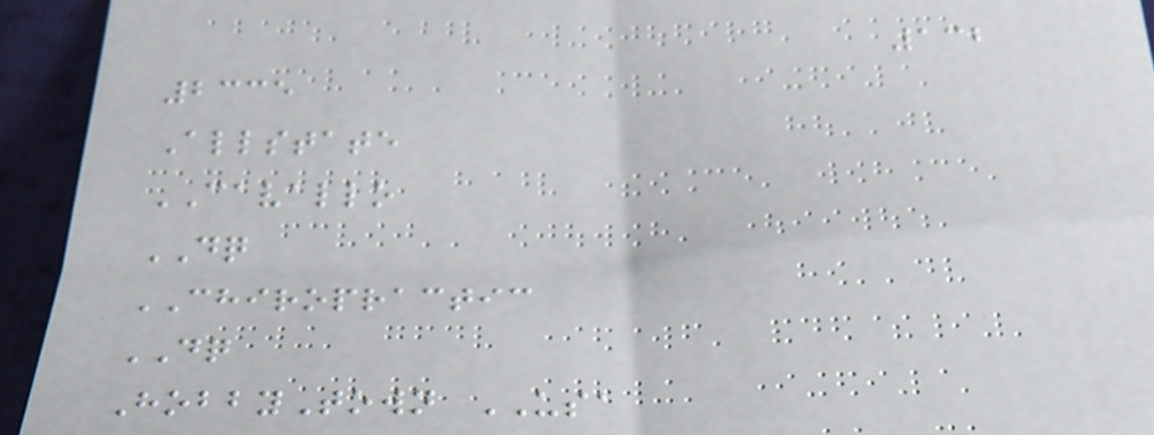132
2335
Allstate
CAVALLO
DQ
CHIROPRACTIC
DQ
HobbyTown USA
